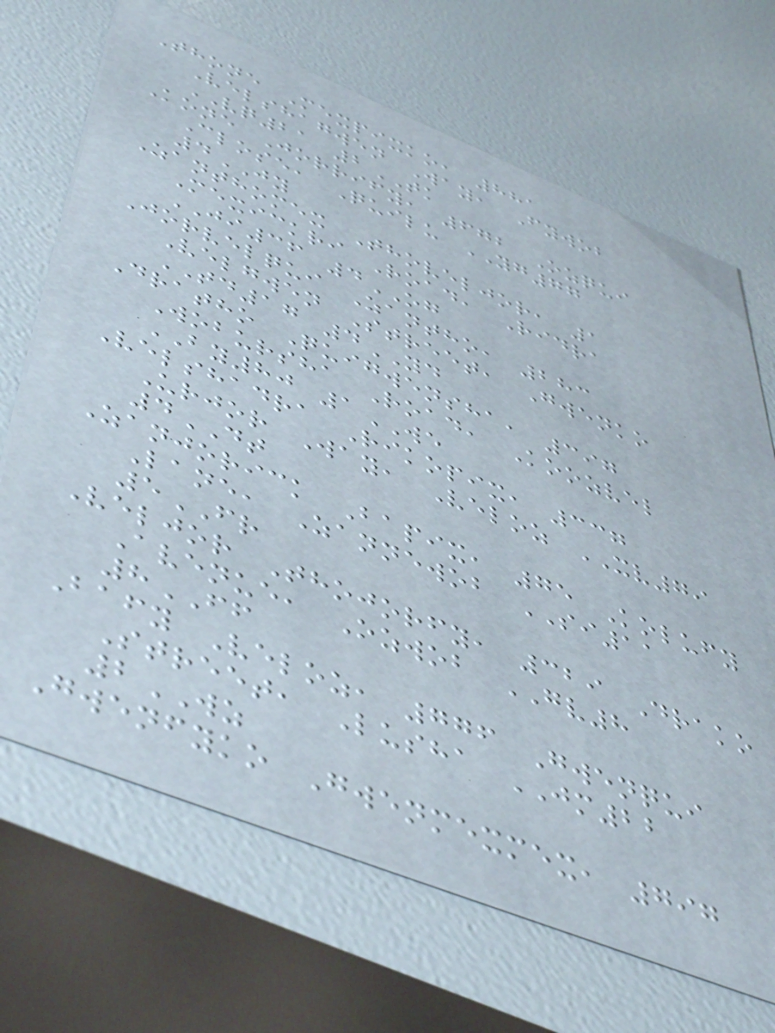Thone Mexpixko, 881
Velshagwen Way, Fywob
VQ21 2TK
Kone Jorrify, 672 Ozqui
Close, Quilu YG77
4JY
Zanthomex Thoveljor, 1
Mexickri Road, Ridra
JI36 4OG
Jorvelqui Zantho, 283
Velgwen Street, Gwenko
TD17 4YD
Dratho Quigwensha, 397
Wobursha Road, Koozvel
BY80 1WE
Velshadra Rikopix, 337
Urjor Way, Veloz XV79
4DT
Zanjorick Bapix, 75 Kolufy
Lane, Zannewob SI11
5FR
Veljor Thojorfy, 329 Drako
Avenue, Ozwob GV8
8FF
Bafy Veloz, 776 Gwenqui
Street, Lusha JM22
2WZ
Gwenfyko Gwenmexmex, 797
